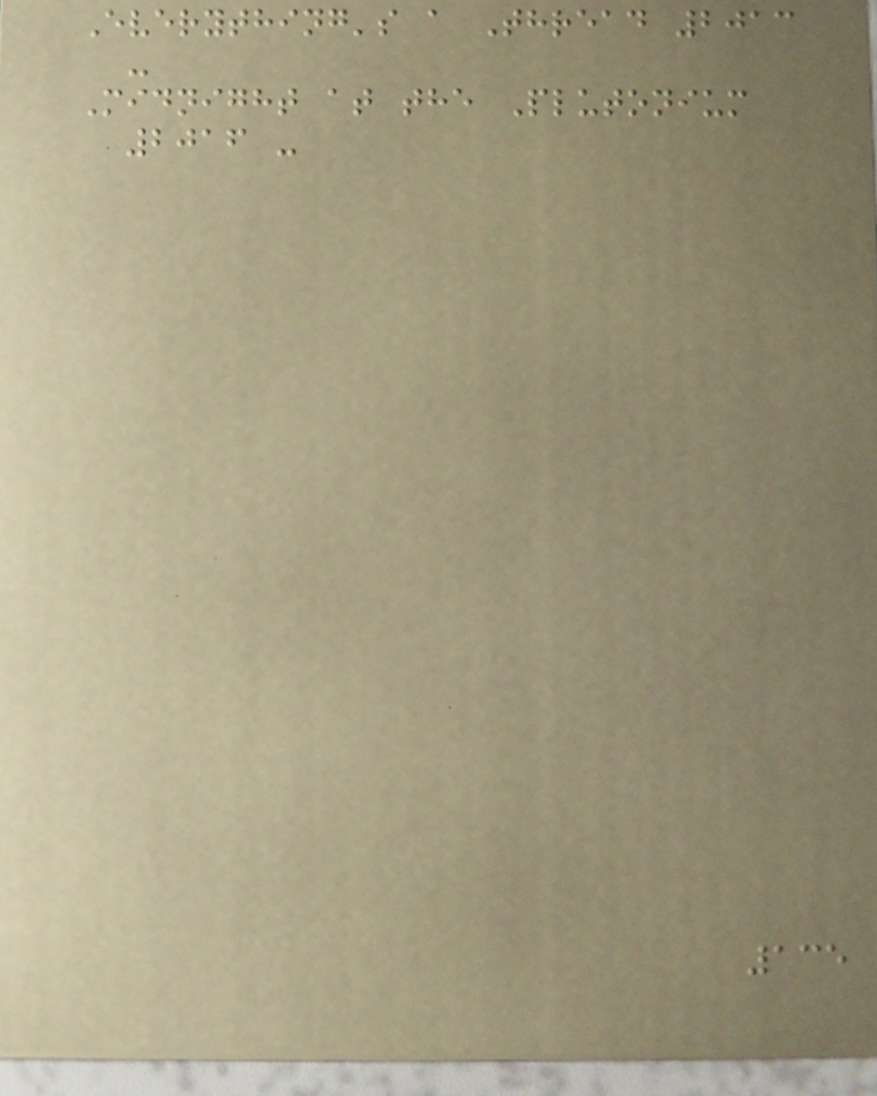Everything's a Thread 2013
-
Midnight at the Plutonium
2016 -
135
